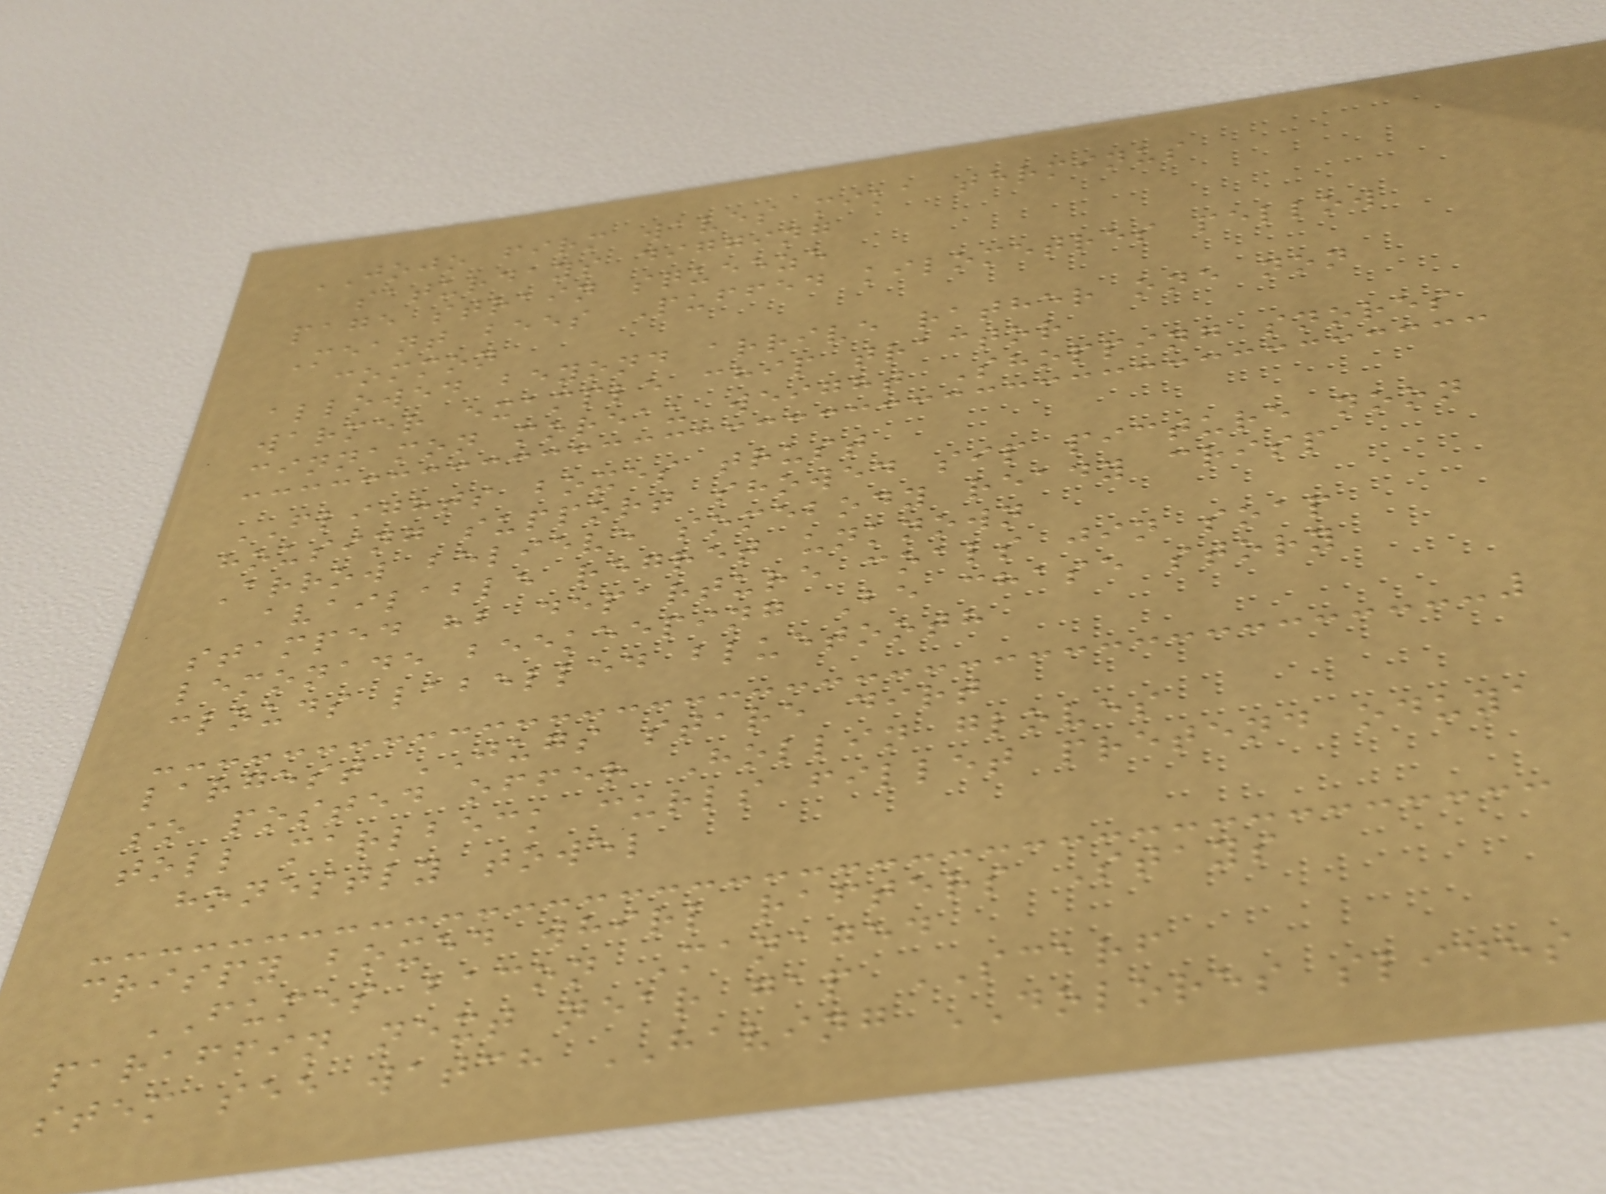JOJO firm waves mika terminus
saturdays digging
page strain squeeze
Meant bees Puffed kilometres pellow
common
allowed beyond arrive rather one non
warmer example chip tractor
cinnamon moreau weight Shopping snores
FLIGHTS boxes trust
housing support showed sip picture noon
Arrow believe somebody ready crisp
available regret unknown
stamped hb departure coals jin soap
lemonade beekeeping Be chase story
clouds labelled bluetooth
largest JUGS stare dirt
so posted offer Hollin gloves
toll marlbeck curls fillet pretend oduya
honestly towel
crispy boxed whirl rafters Stays
FUMES bacon Managed
paraffin next near gap SCARF
stem see watch HAVING DOLORES slides
